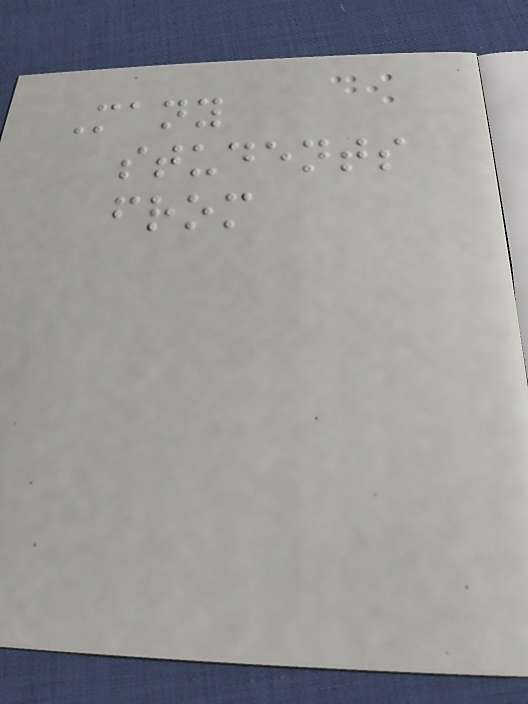Many
students
from
